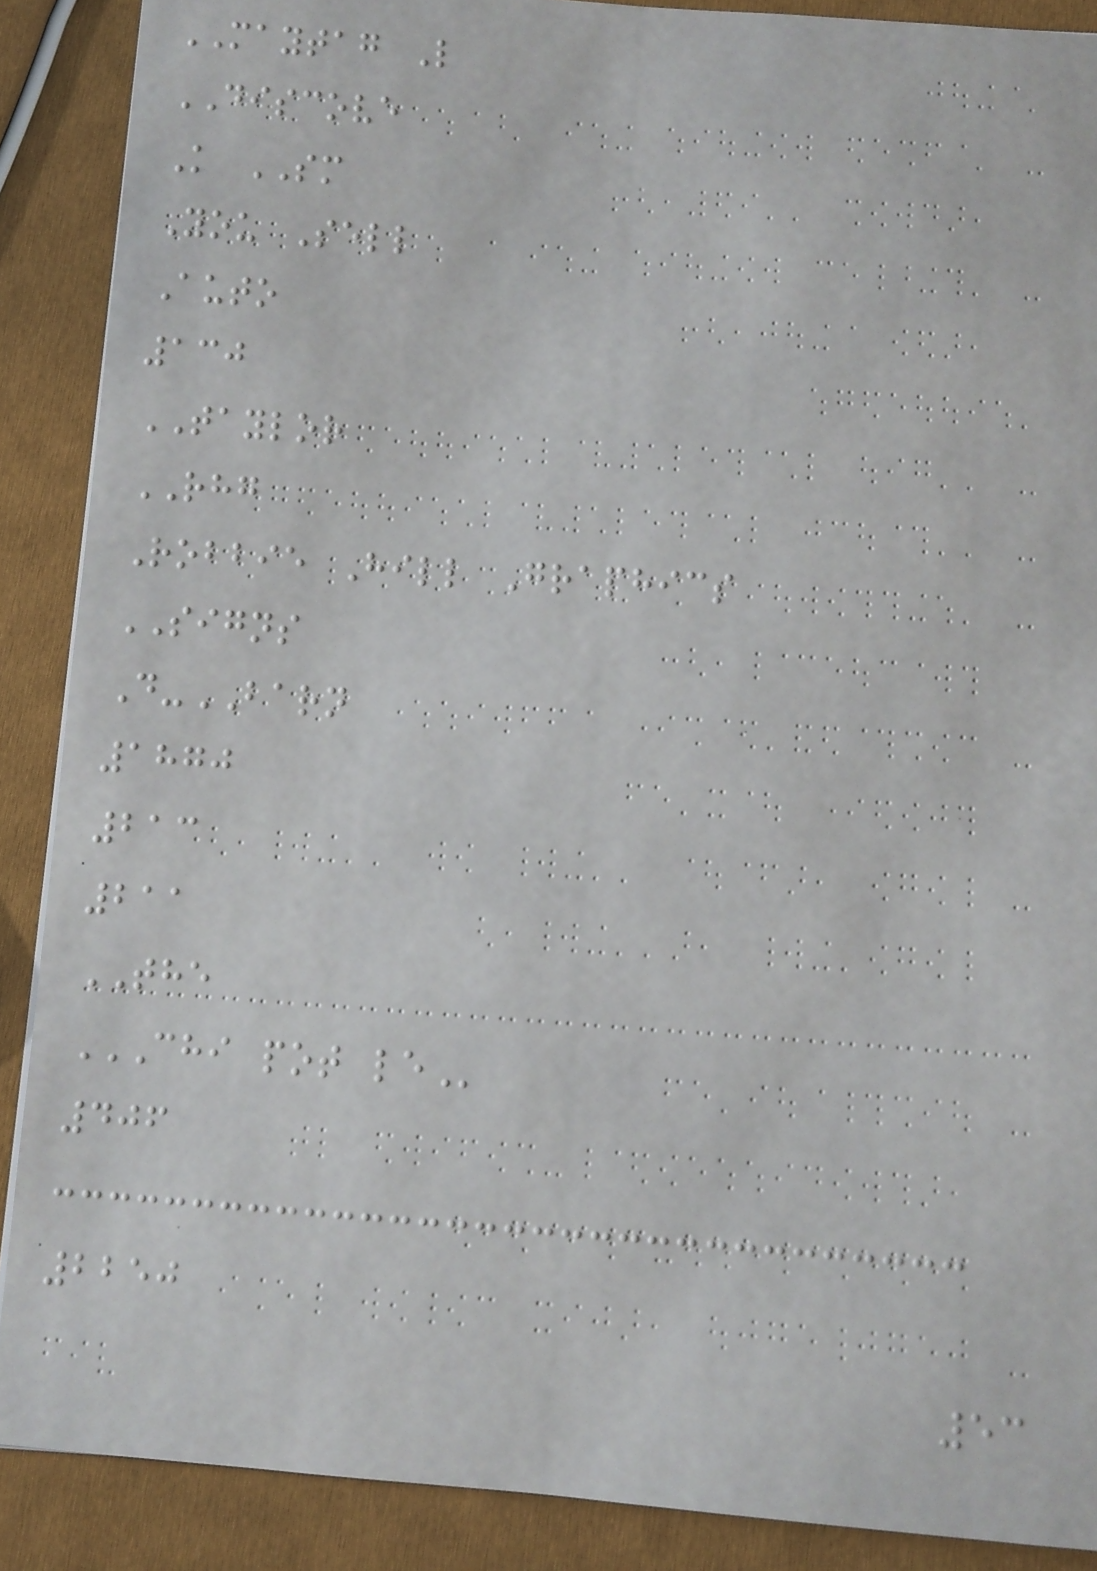MAYTAG L
DISCOVE
K SM
You Sell
Auto
130
TAYLOR
RHG
Robbie Hill Graphics
SIGNS
D-BARN
1870
213
211
THE
CHI POT LE
406
2250
53
